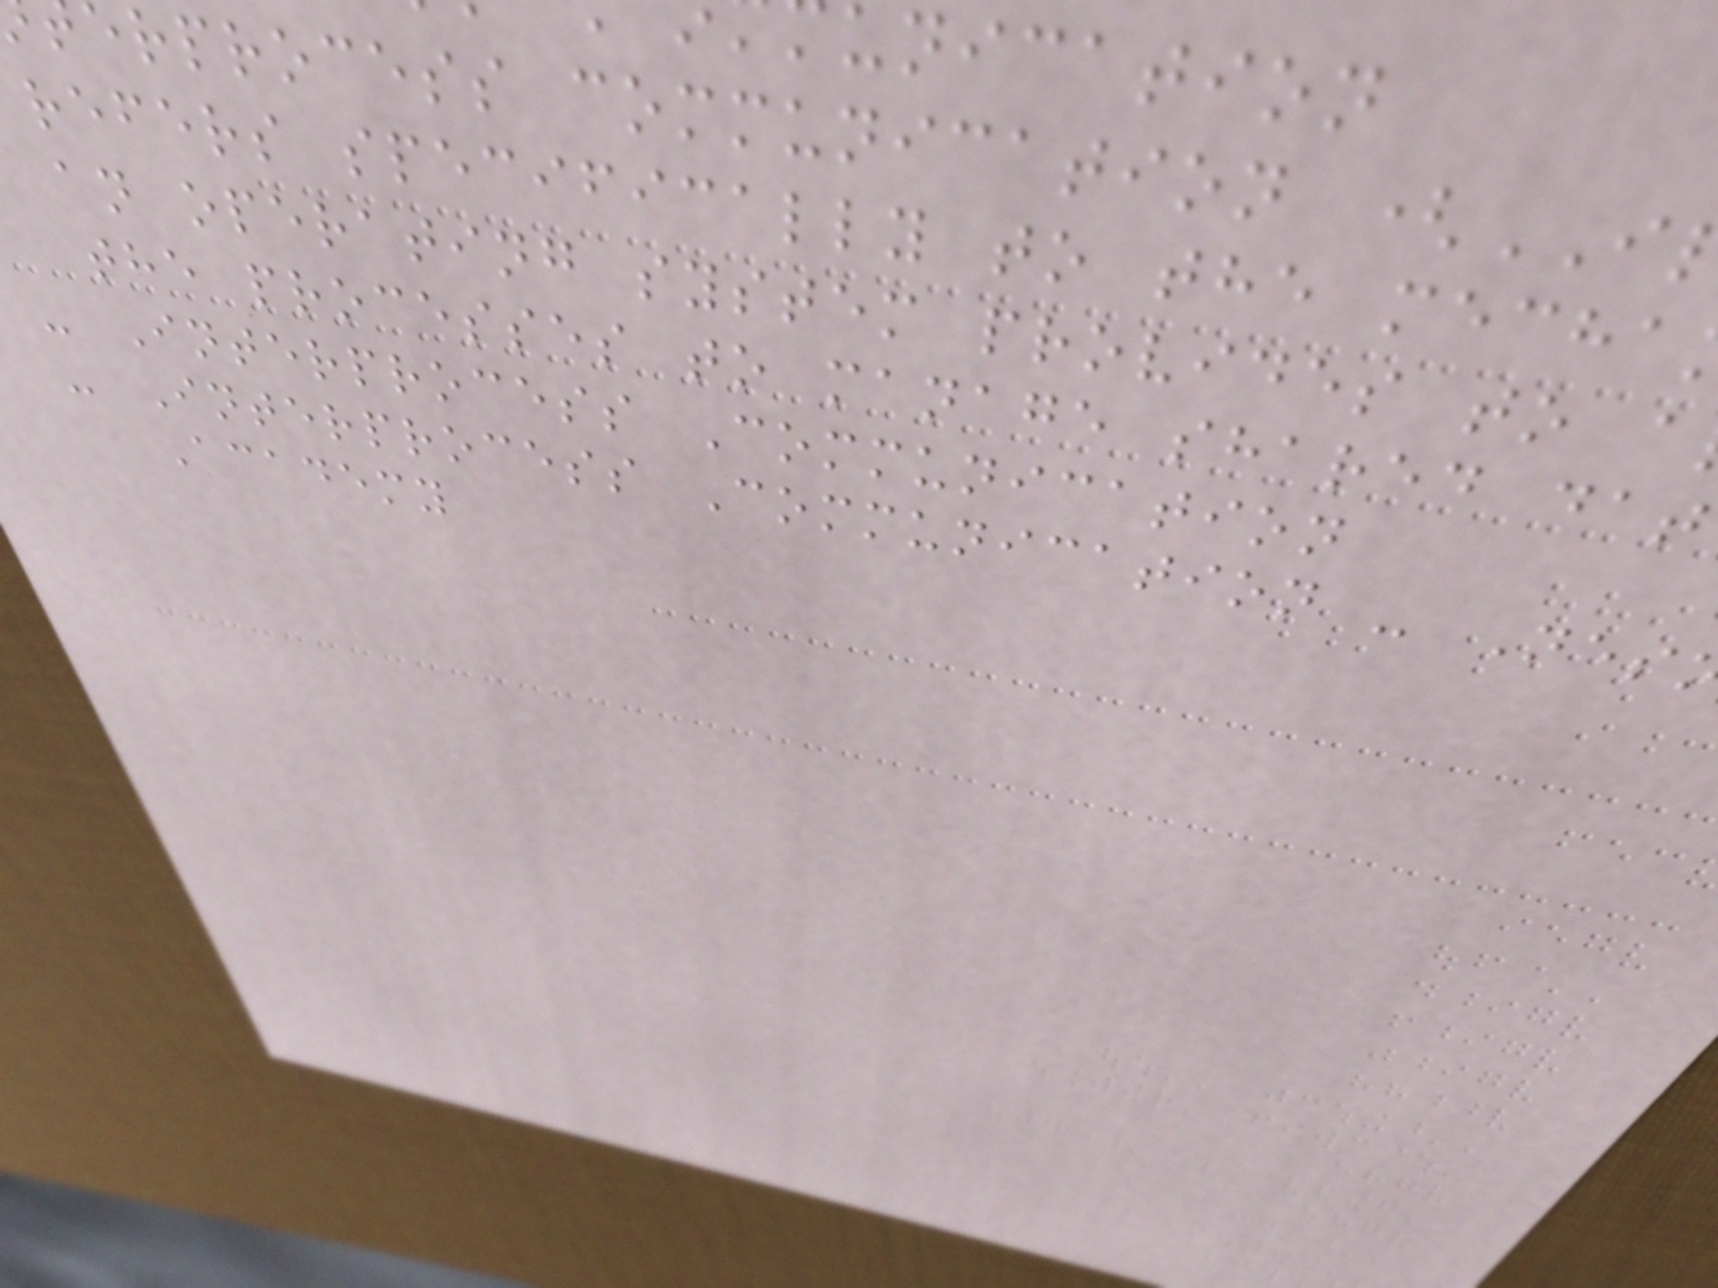unication
erprocess communication (
refers specifically to the mecha
an operating system provides to a
the processes to manage shared dat
- Interprocess Communication
- Interprocess Communication - Nes
Academy
